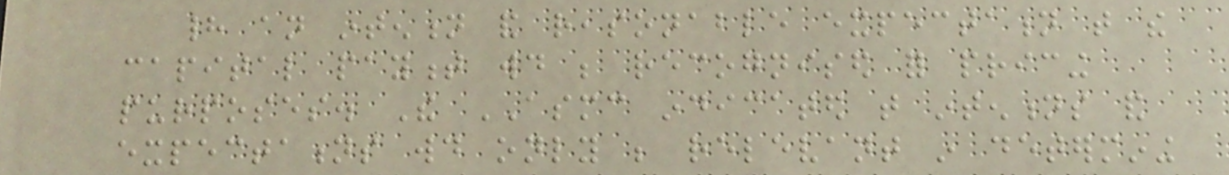had an intention and reasonable expectation that the
capital payment would be recognised for pricing
purposes. The ASMC indicated that intentions and
expectations would only be relevant in determining
